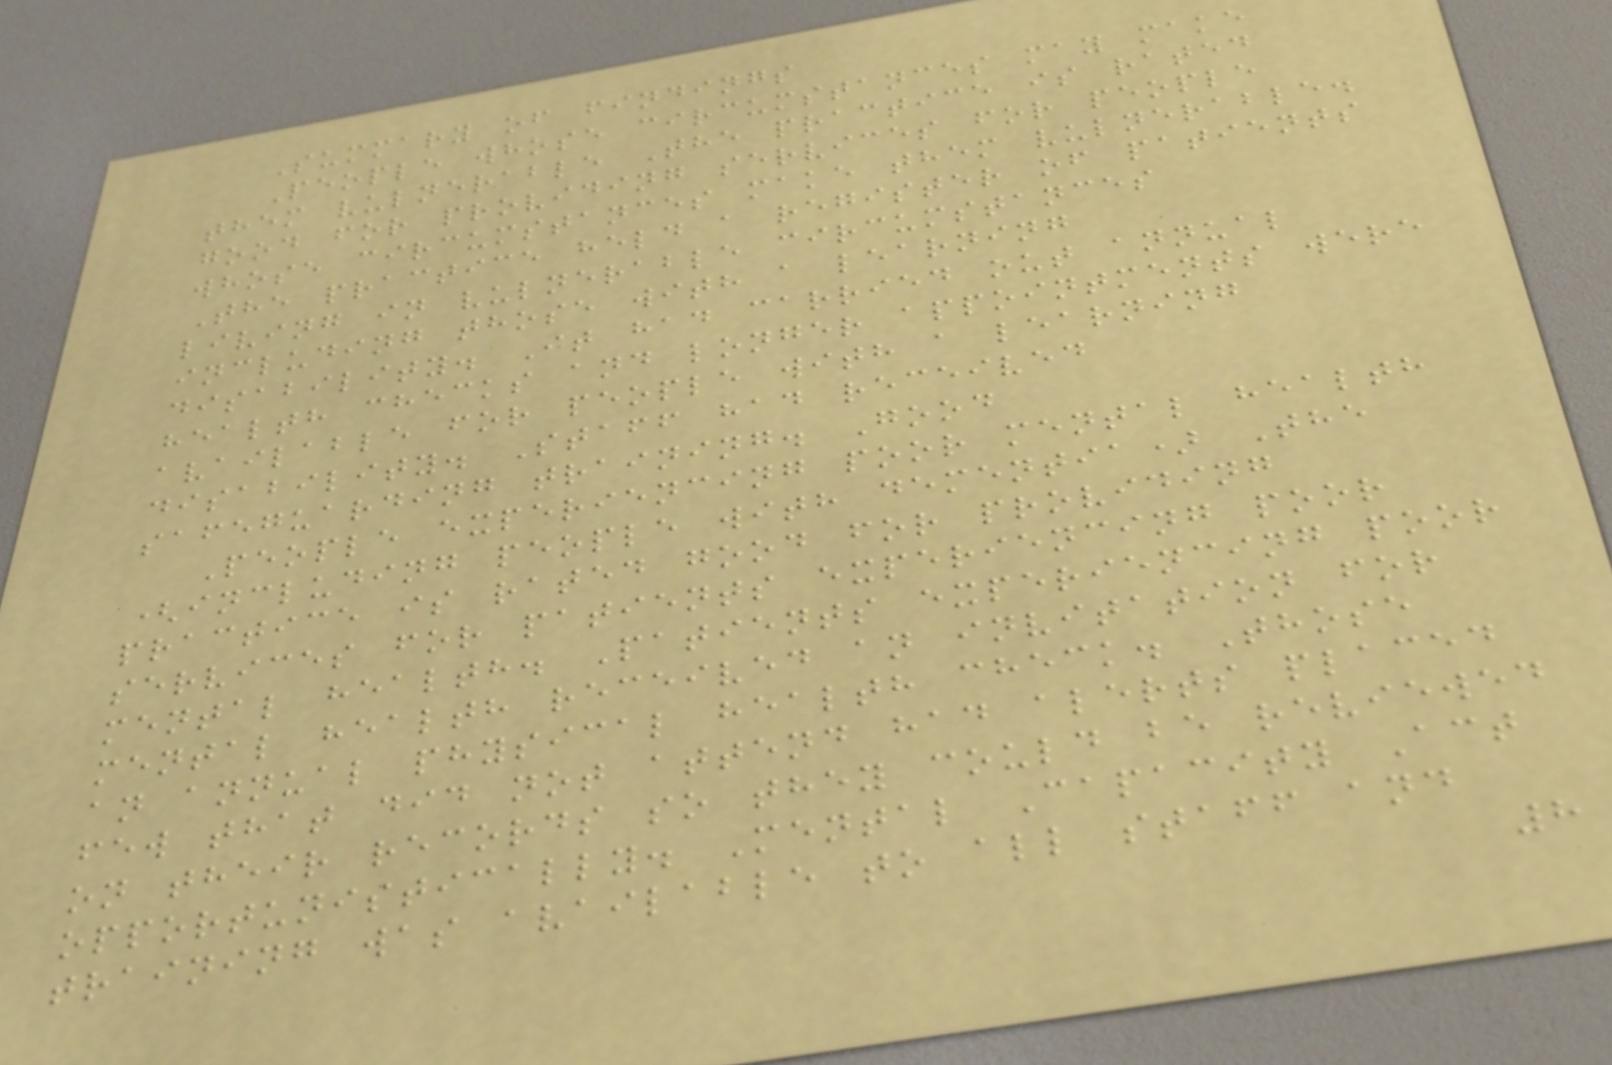Summary of findings
People whose circumstances may make
them vulnerable The practice is rated
good for providing services for people
whose circumstances make them vulnerable.
The practice held a register of patients
living in vulnerable circumstances
including those with a learning
disability. It had carried out annual
health checks and longer appointments were
available for people with a learning
disability. Staff had received
safeguarding training. Good
People experiencing poor mental health
(including people with dementia) The
practice is rated good for providing
services for patients experiencing poor
mental health. Patients experiencing poor
mental health received an invitation for
an annual physical health check. Those
few that did not attend had alerts placed
on their records so they could be reviewed
opportunistically. Mental Capacity Act
training was available to all staff and
8
